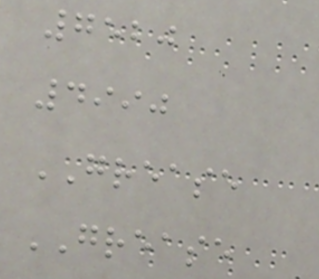7520
4990
GREASE
GREASE
